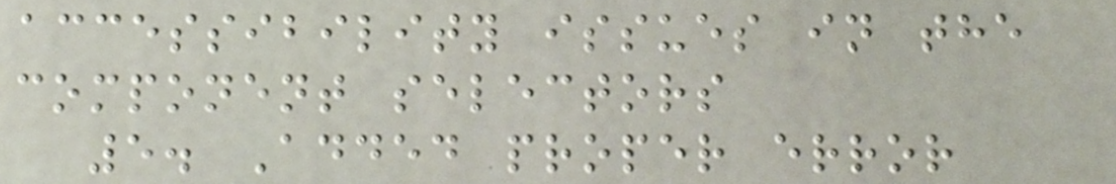accessibility issues in the
component selectors
5. Added proper error
